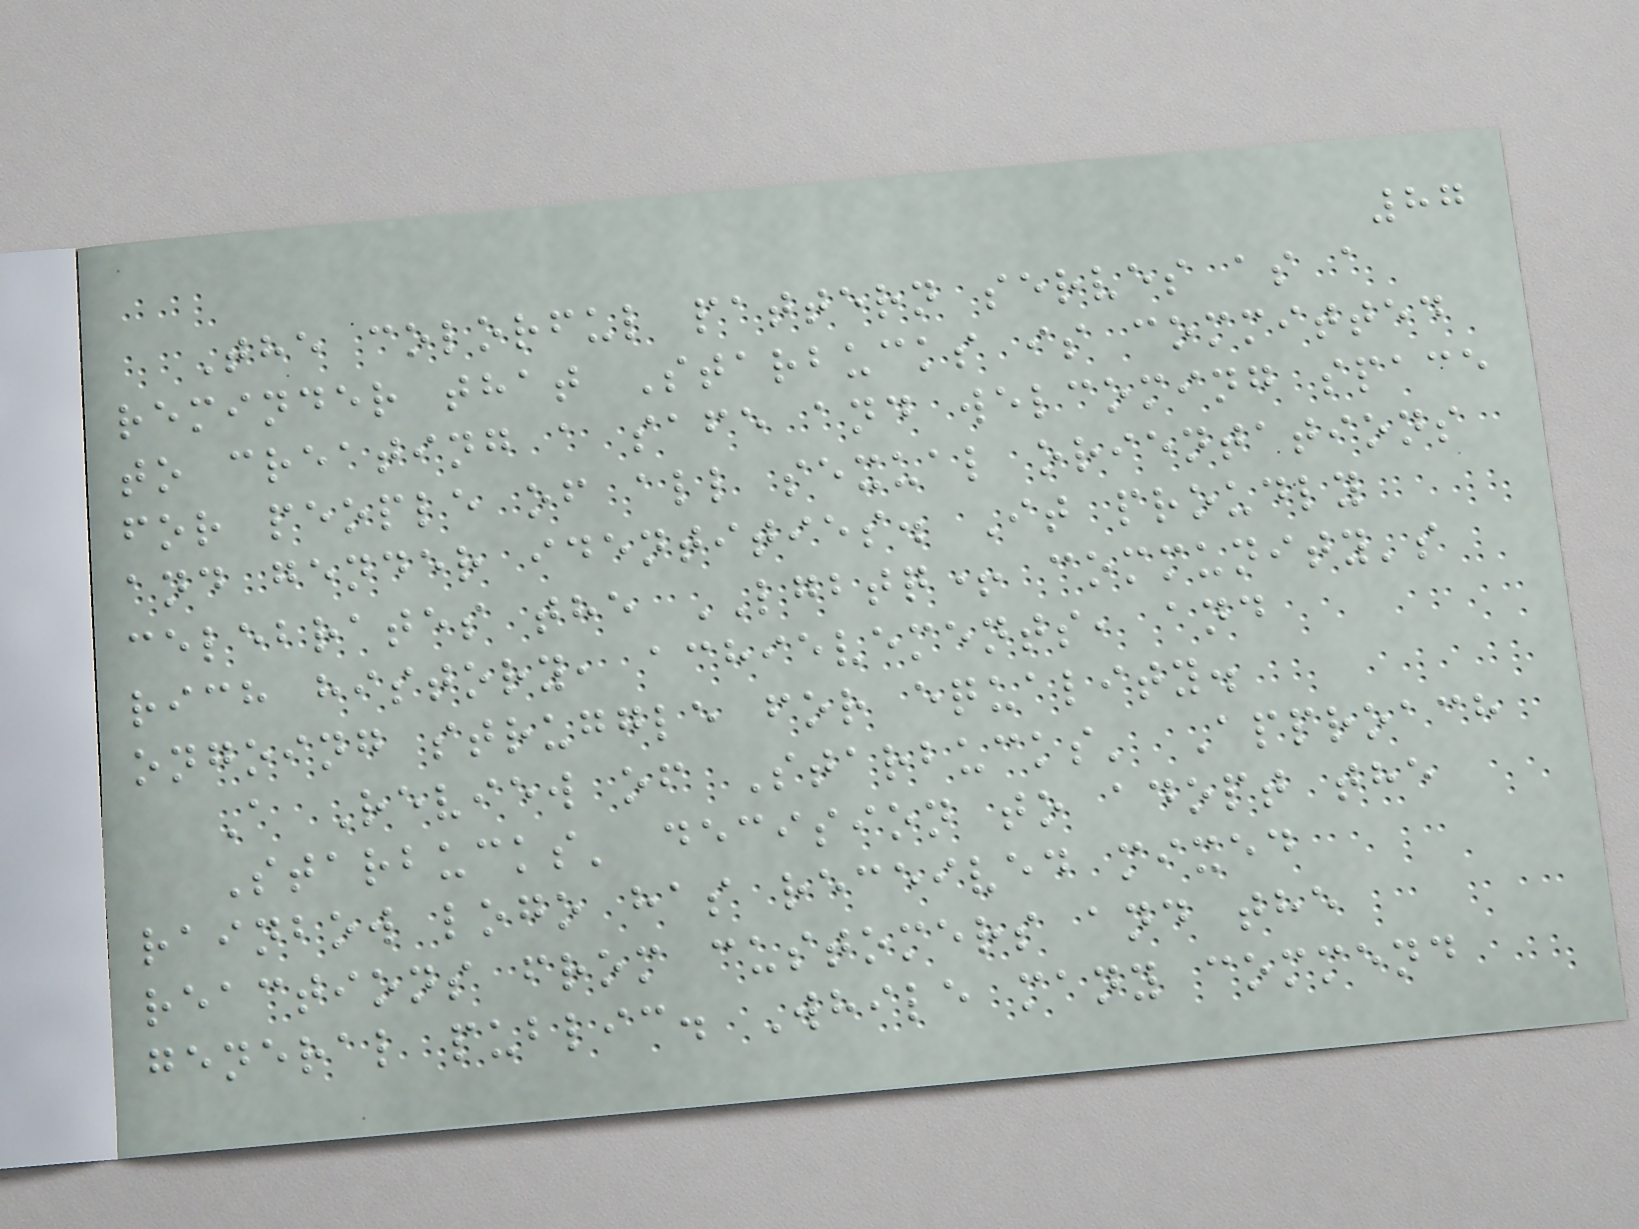87
The colorful pattern serves as a
reminder that Starbucks is committed
to creating a safe and welcoming space
for people of all sexual orientations
and gender identities. It proudly
celebrates the LGBTQ+ community's
rich history, achievements, and
ongoing struggle for equality.
A Review of Starbucks' Approach
Starbucks' decision to adopt the
rainbow logo has received mixed
reactions from customers and the
general public. While many commend
